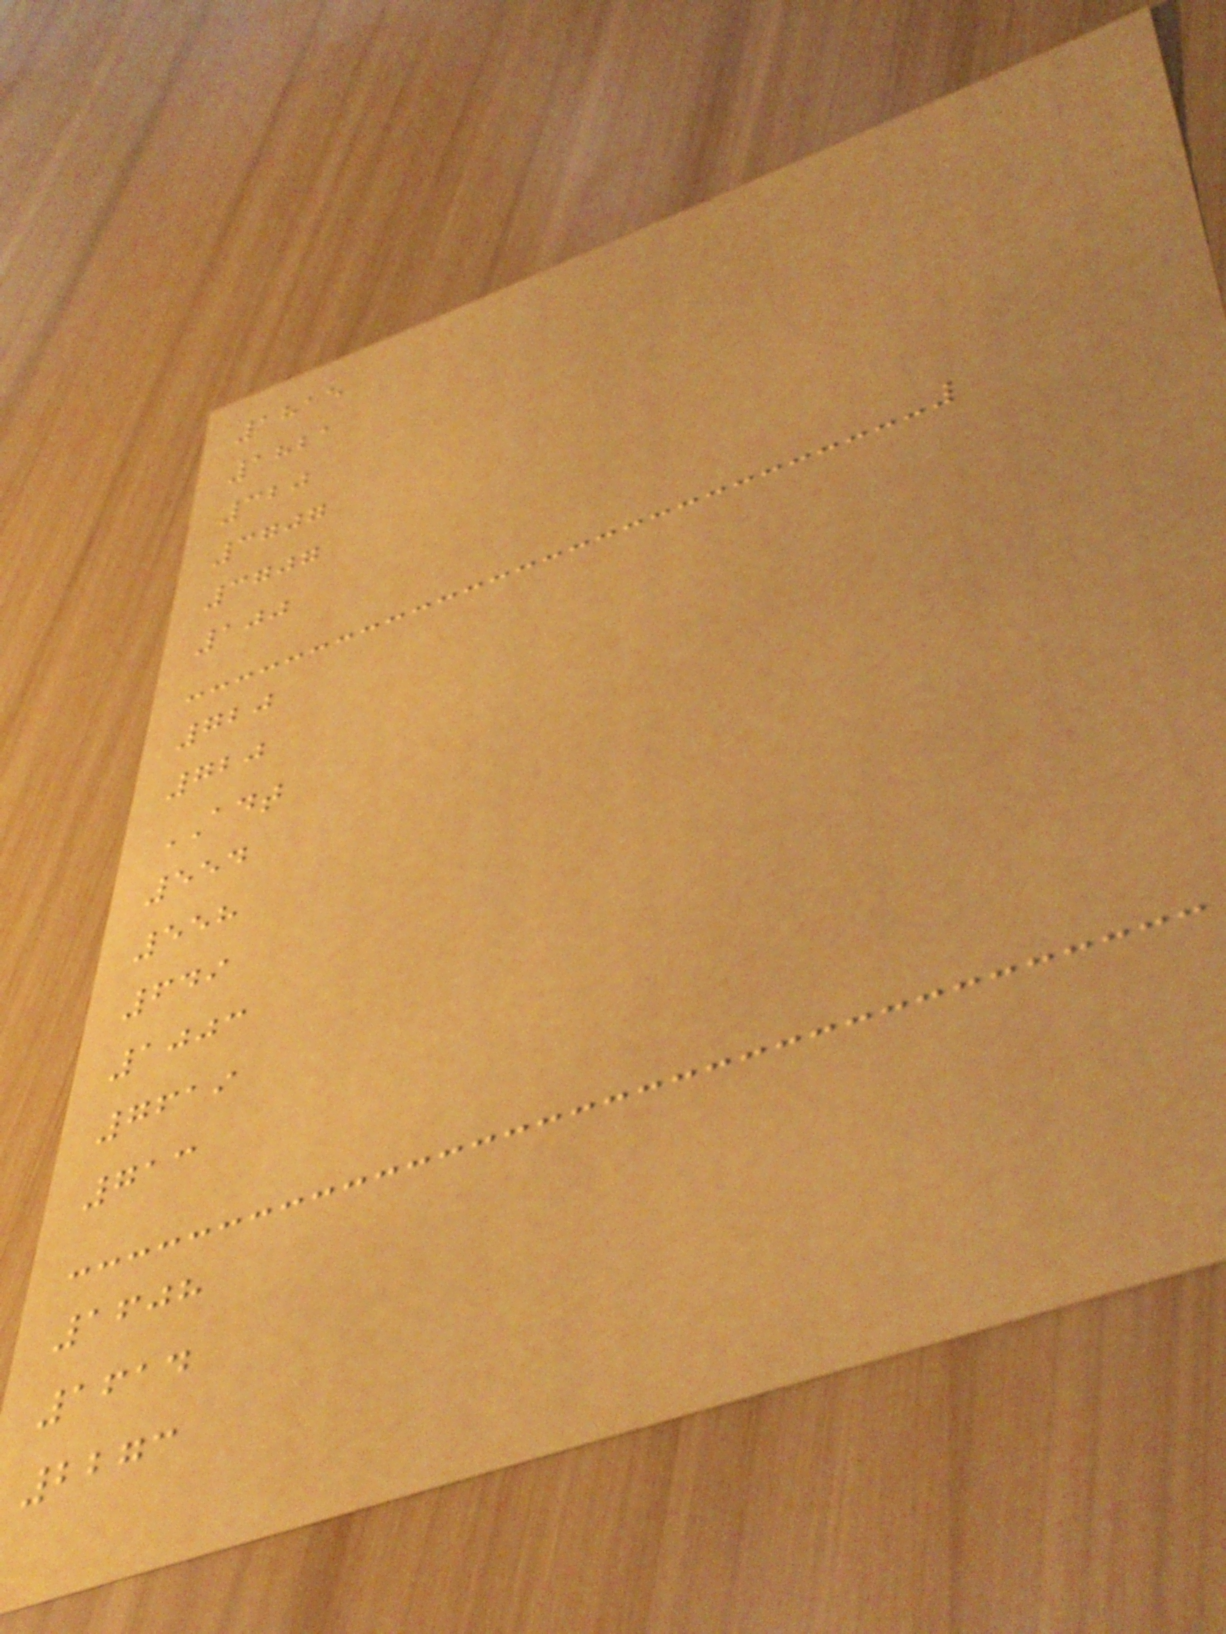1815
1821
320
3707
3707
100
720
720
ADT
554
558
649
1003
7619
713
1608
1614
2273
